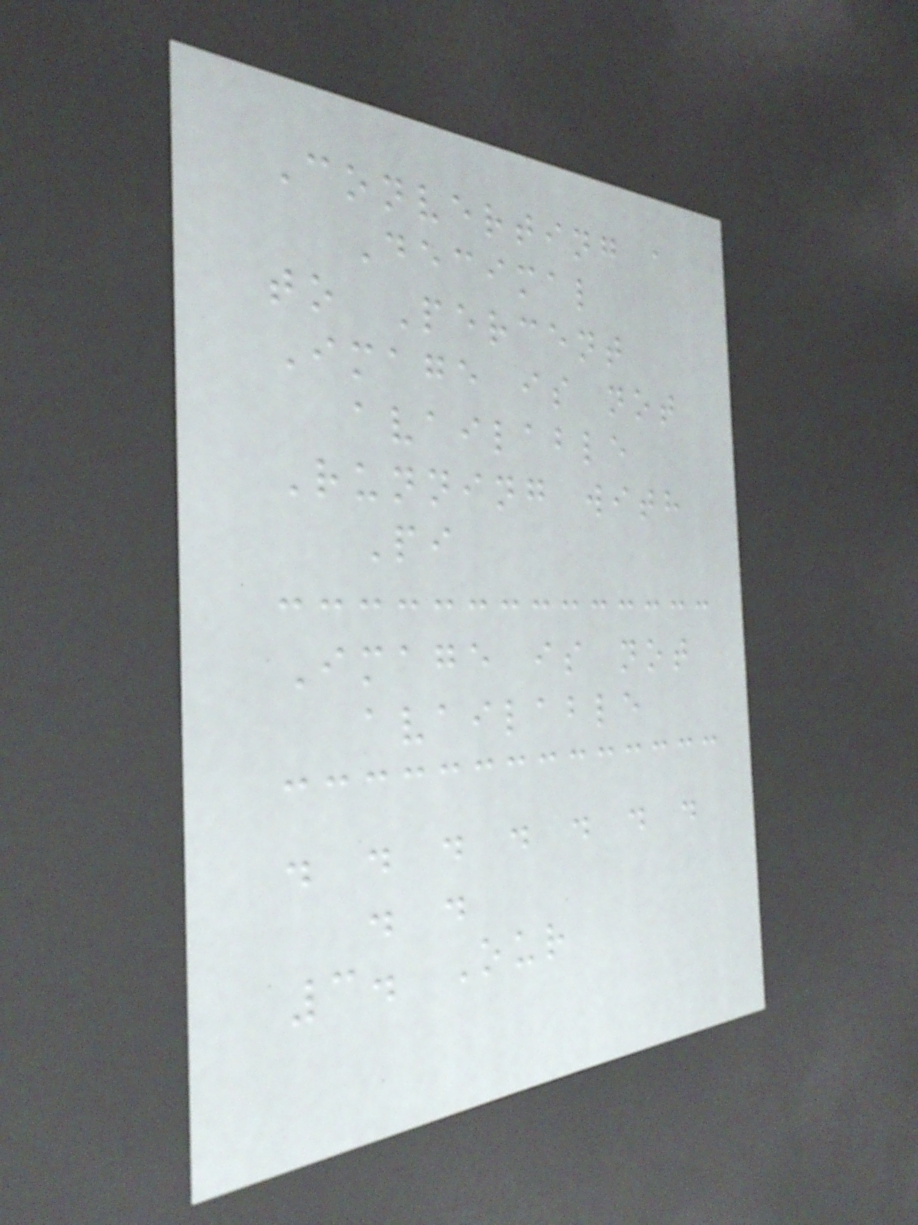Converting a
Decimal
to Percent
Image is not
available
Running with
Pi
Image is not
available
. . . . . . .
. .
3. Our
